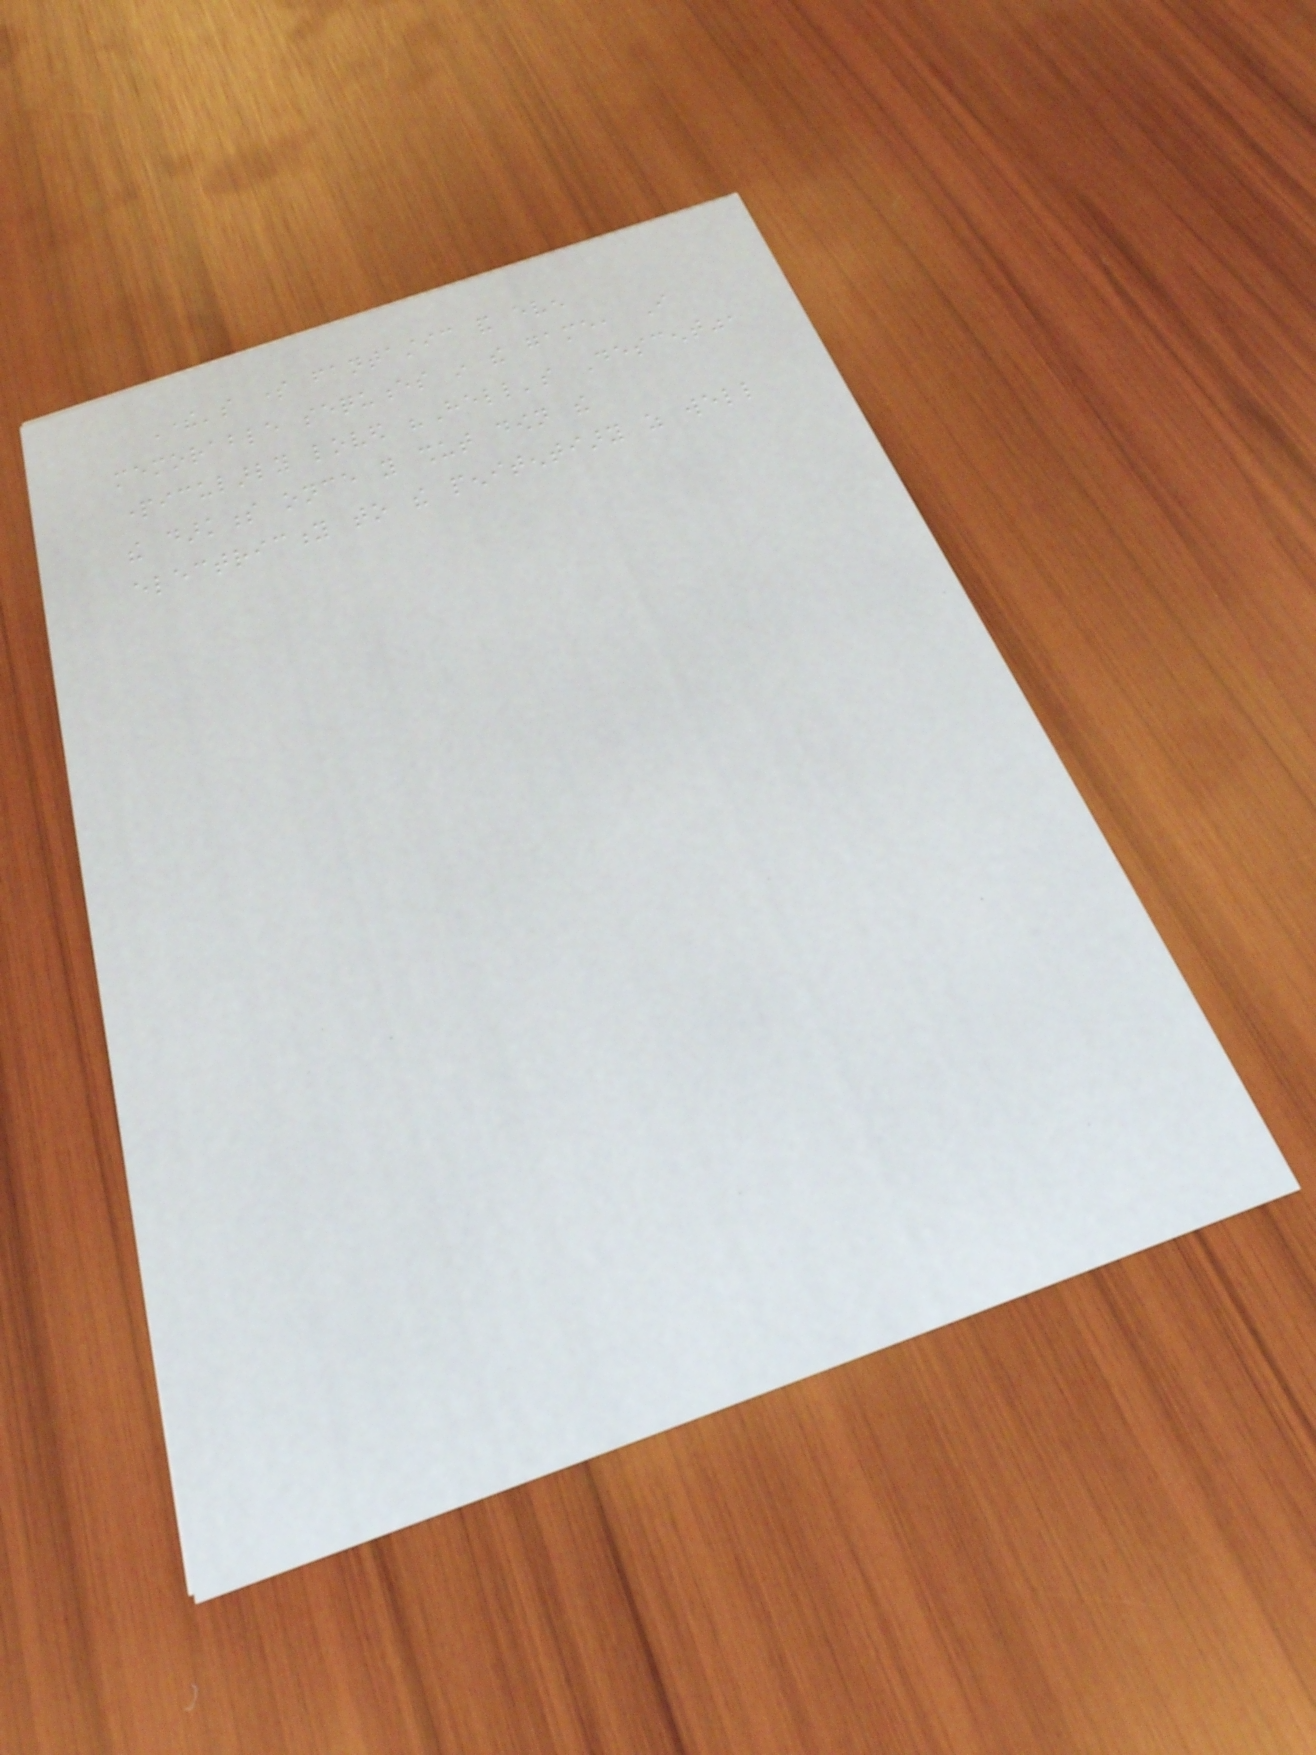There's some fantastic and even
memorable sequences in the game, I
particularly loved "Hell's Descent",
the darkness once you shut down the
electricity to the penitentiary as well
